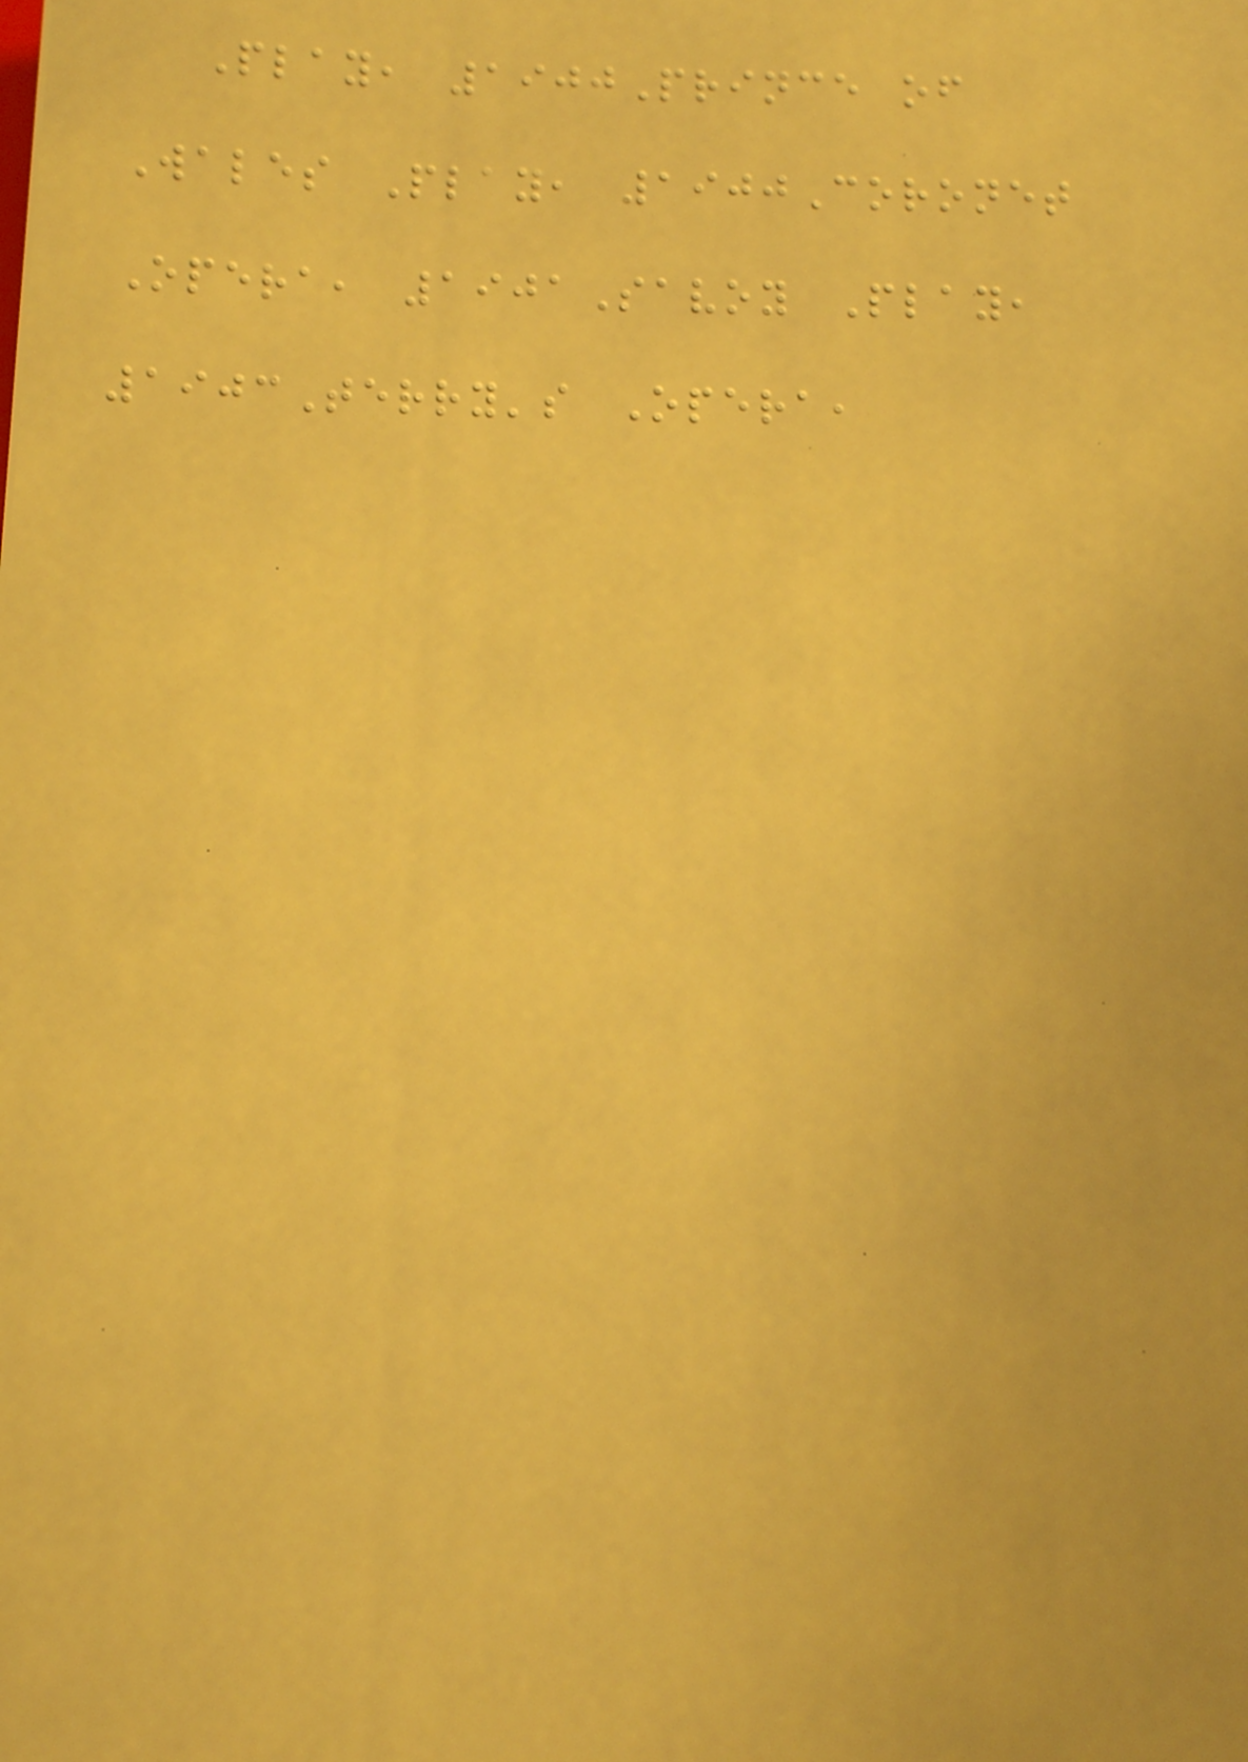Play, 1900Prince of
Wales Play, 1900Coronet
Opera, 1901Savoy Play,
1903Terry's Opera,
